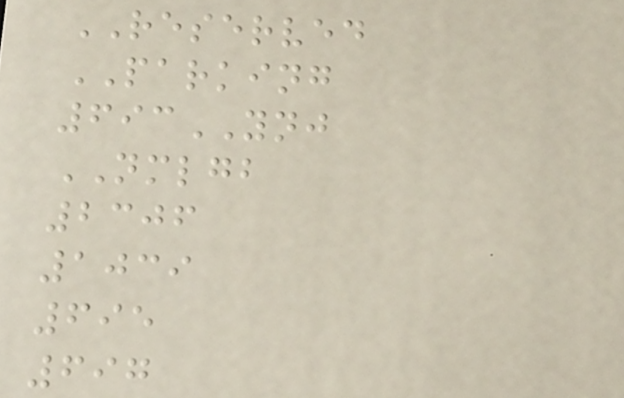RESERVED
PARKING
693YNJ
NMLGB
2306
1039
695
697
